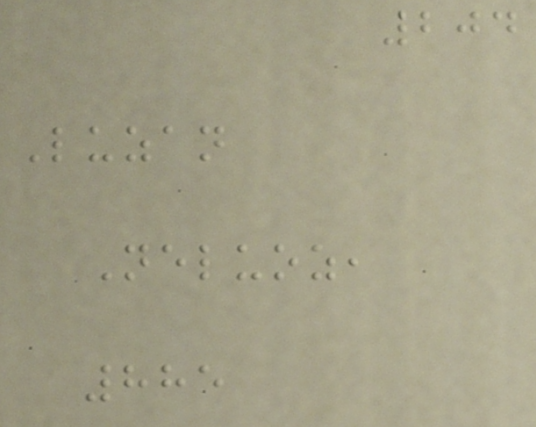204
Luzan
Neluoz,
885
